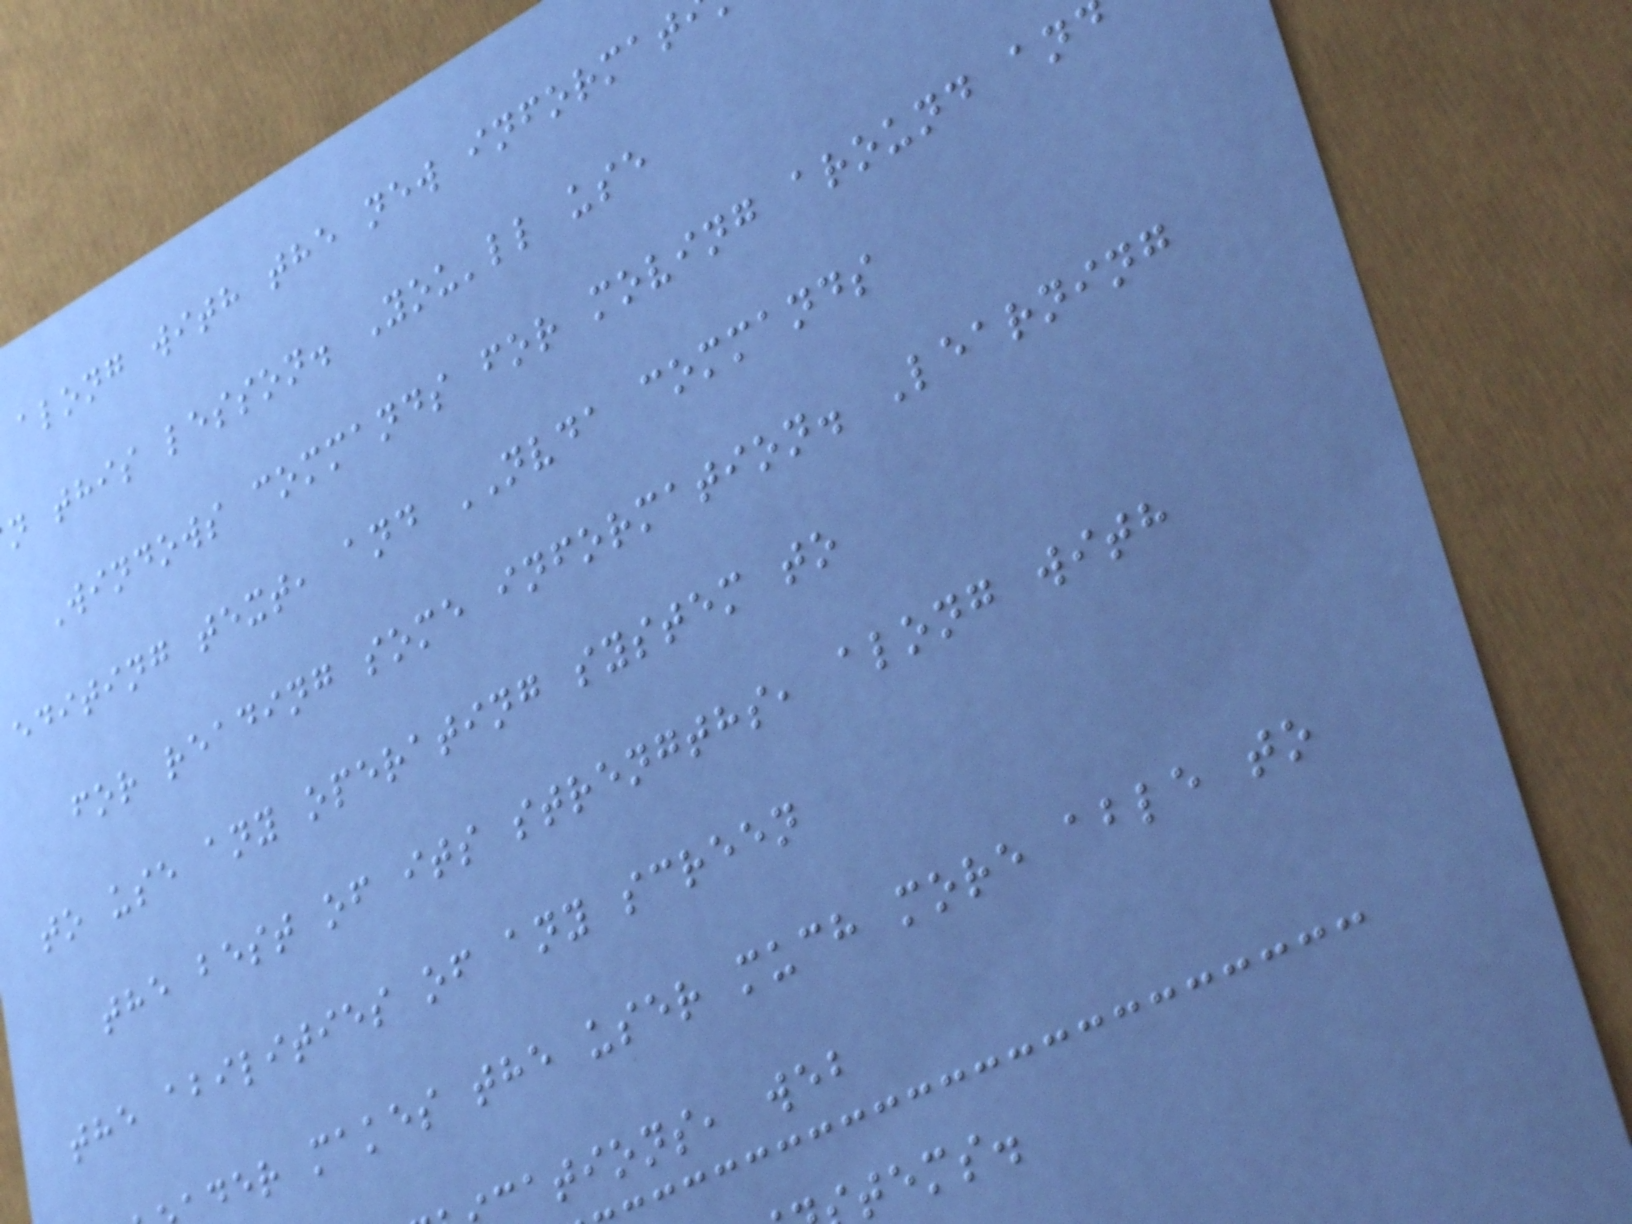along with the new informat
n this lesson. You'll use
Windows commands for moving around an
editing text, and NVDA commands
for reading some information. Learning
to use any operating system to
the best of its strengths, along with
the abilities of any screen
der makes the user much more able to
ations, web
